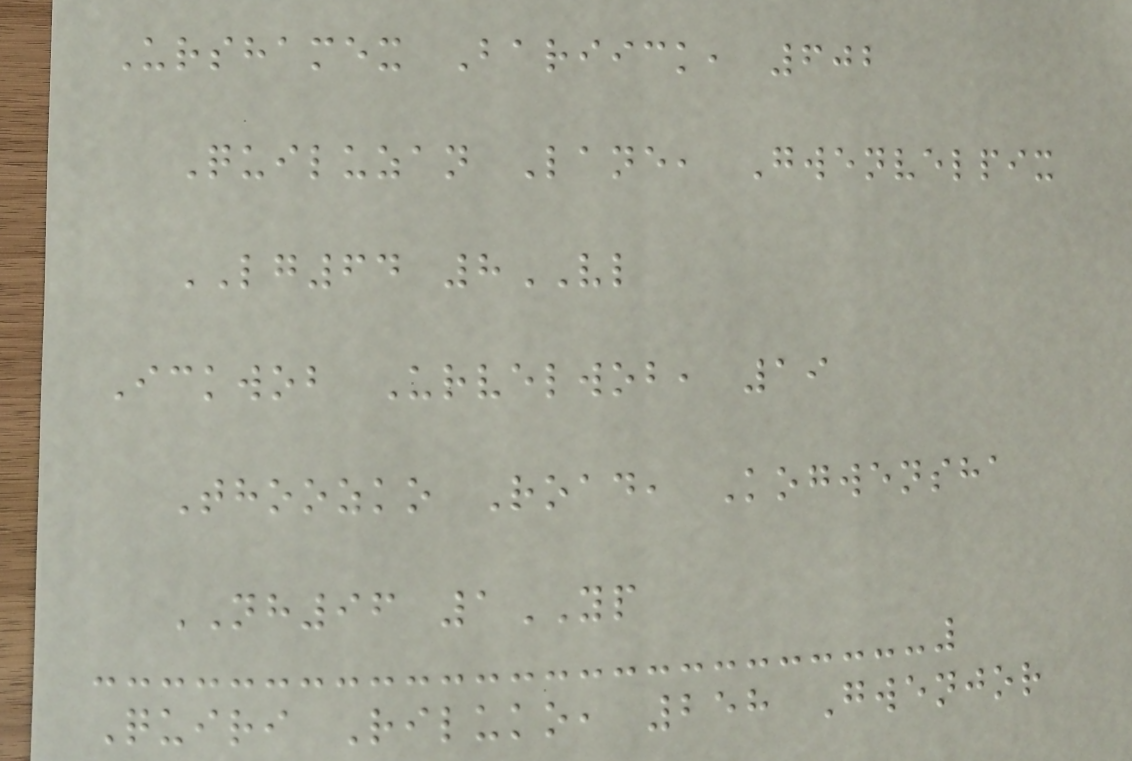Urshamex Bariick, 602
Quiluzan Lane, Gwenvelpix
LG64 8VL
Ickwob Urvelwob, 19
Thoozko Road, Kogwensha
NH96 1YP
Quiri Riluko, 258 Gwenjor
